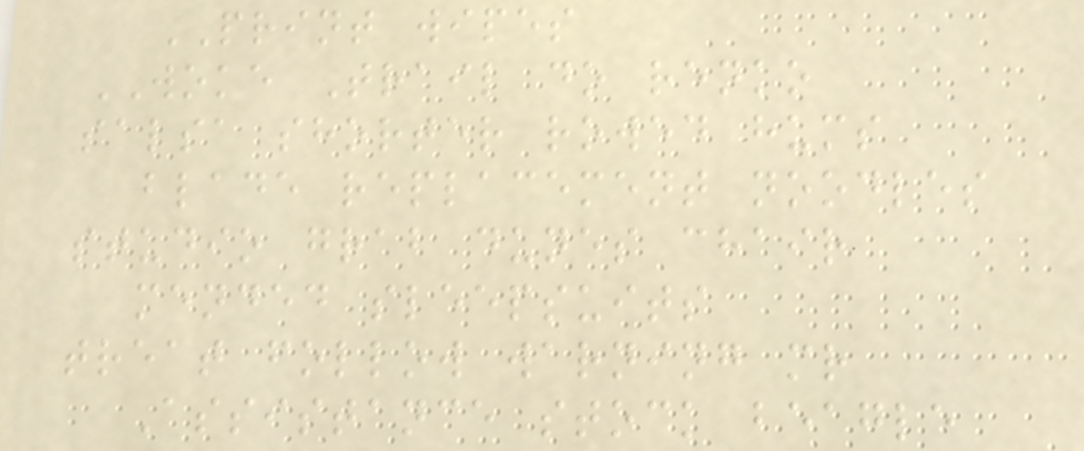PRINT wipes
WOKE Trail do renko
salsa shorter rowed hums
blade replacement noodles
studio grab dunes chair
mended sleepsuits
treat follow warning mr
Assistance stock beagle
